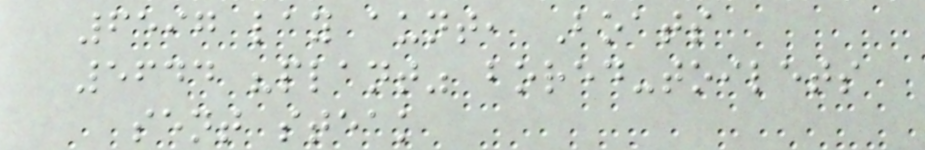6597 lay aunt, Boats
5644 "plant" bored-toilets
sent steak
